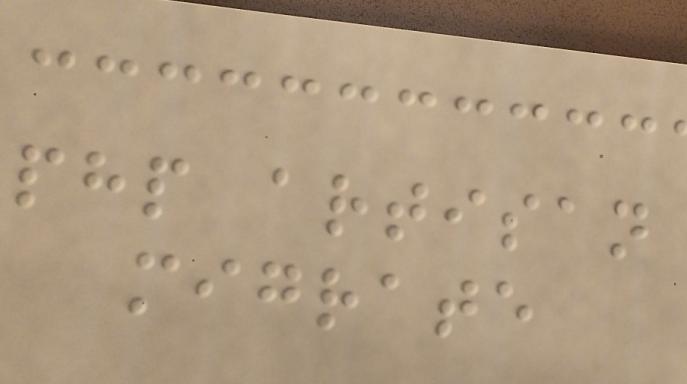php artisan
migrate
